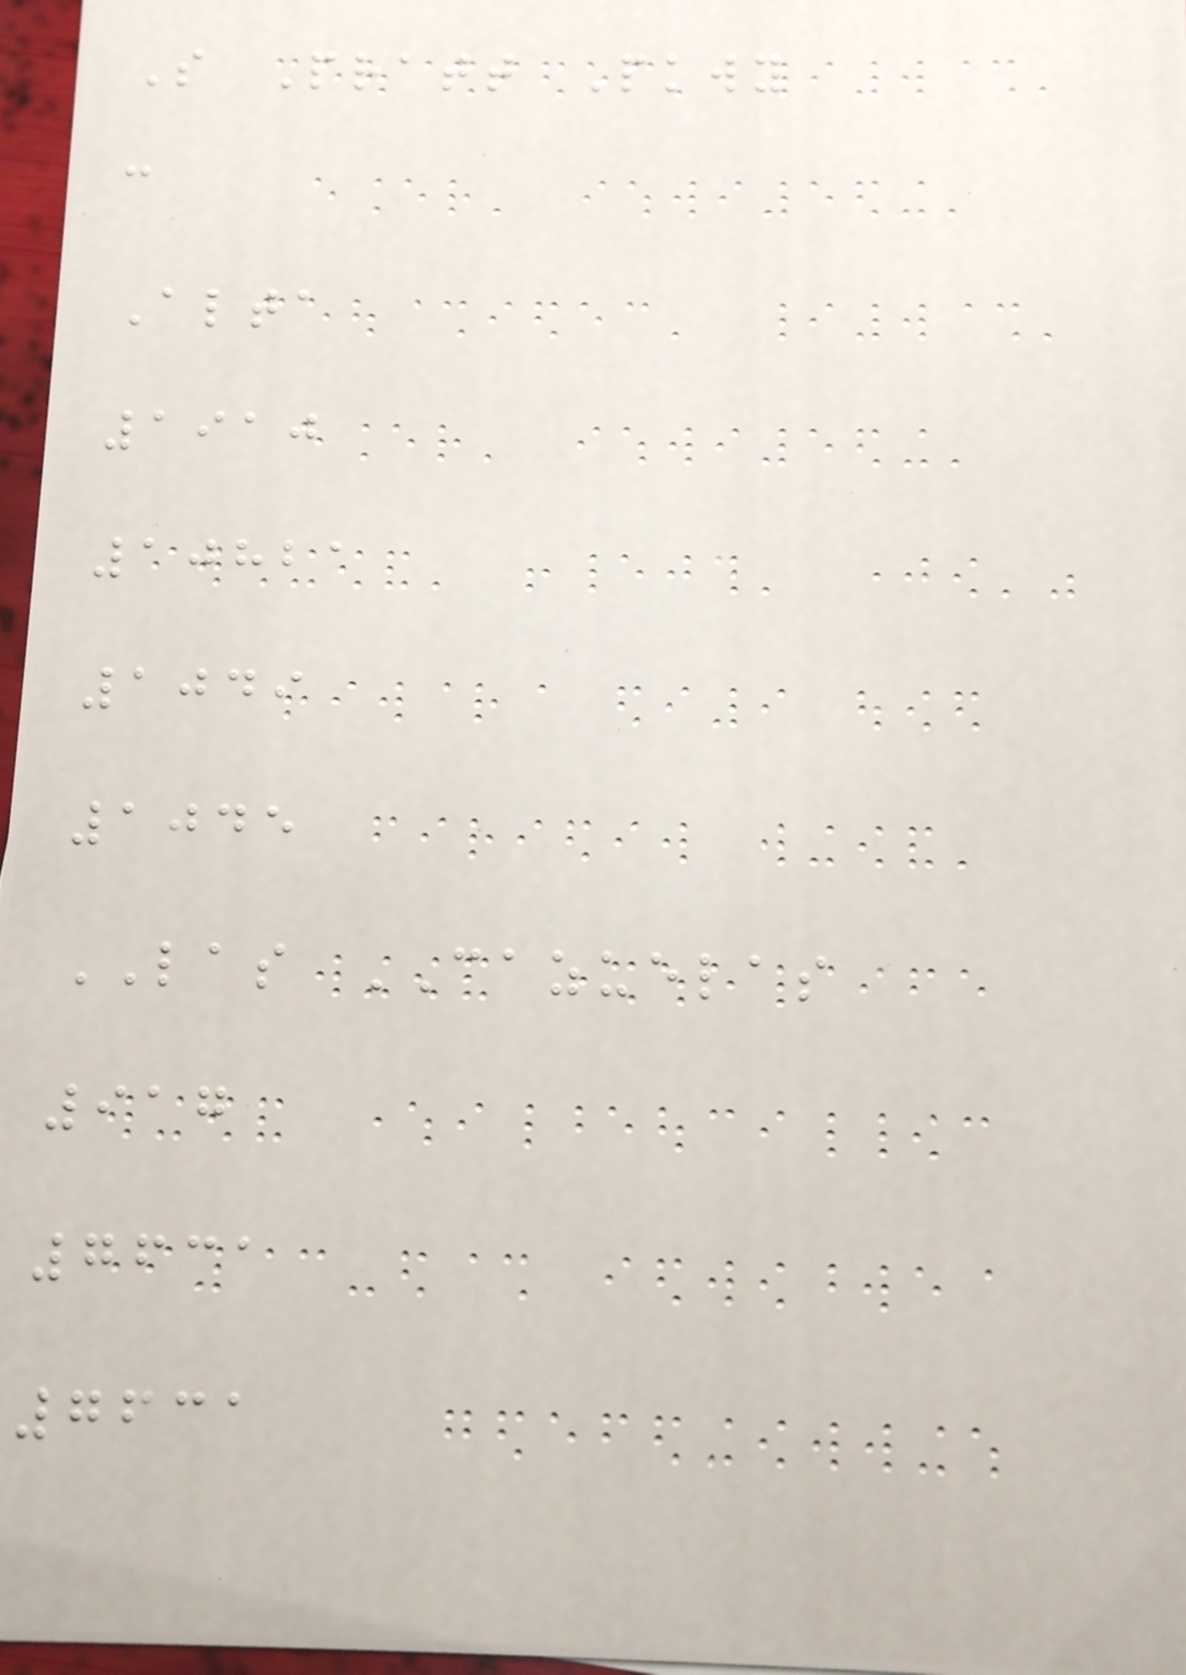S Pratt Pkwy
c
Alta
1910
10821
1049
1045
LAS CAZUELAS
917
7631
7631
